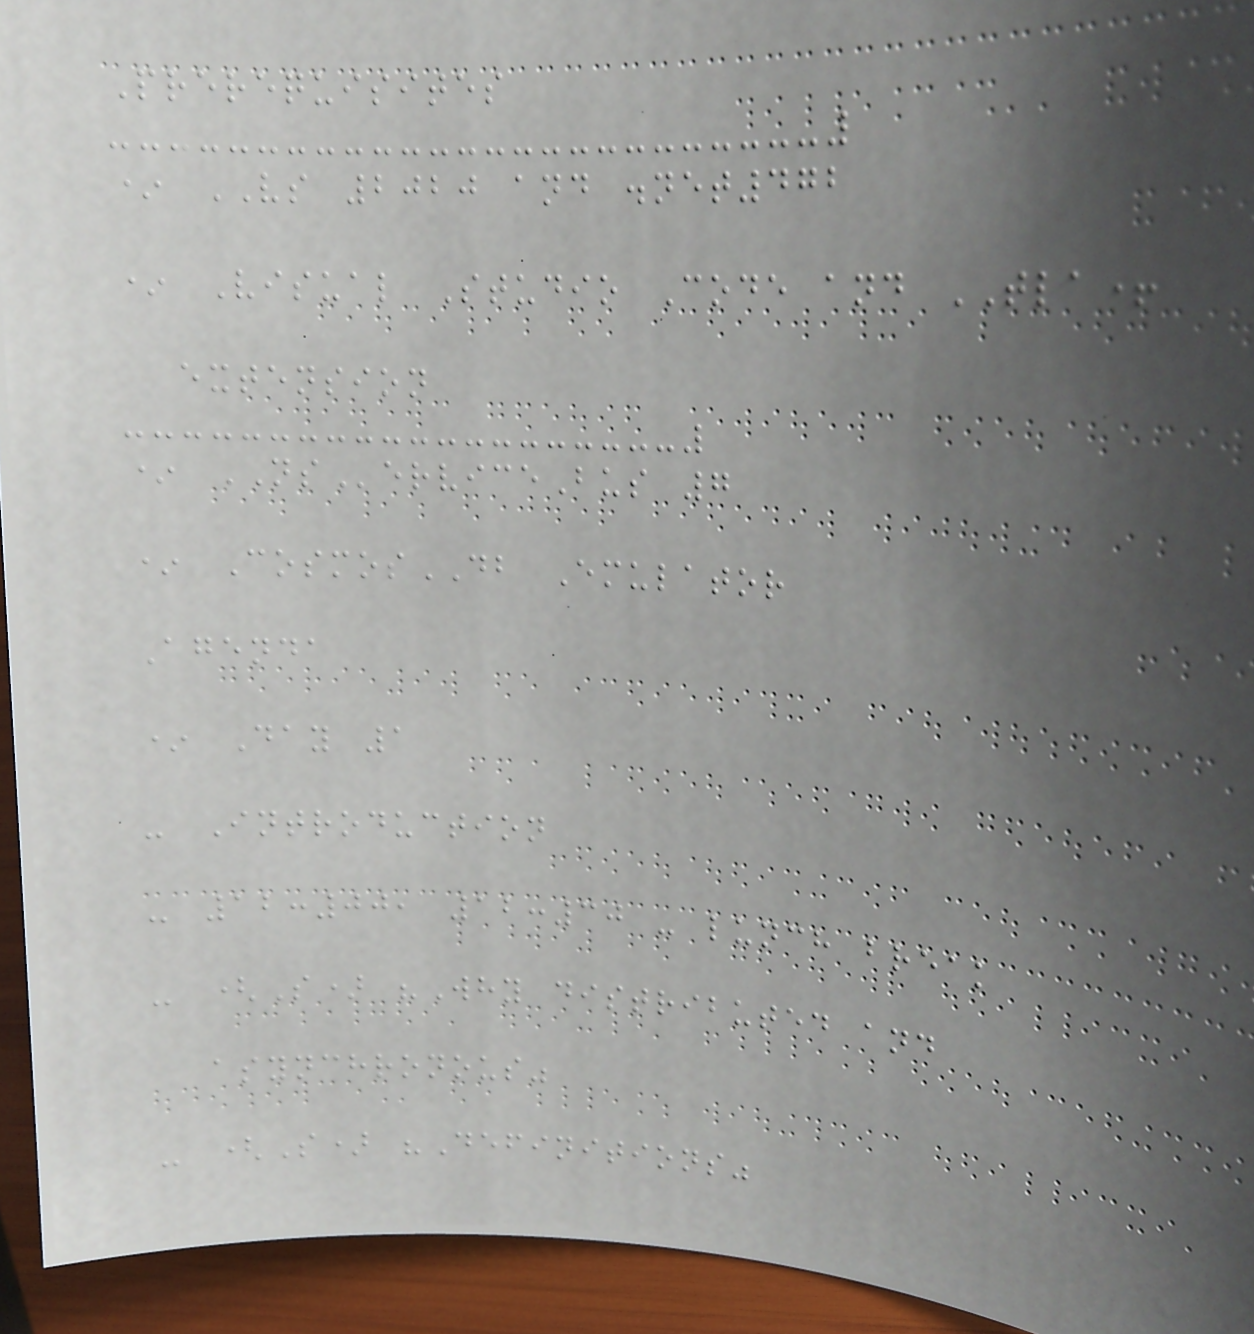Prerequisites
* VS 2020 and .net472
* Visual Studio Code and TLA+
extension
* NServiceBus 7
* CosmosDB Emulator
Agenda
* Day 1
- Introduction
- 12:00, 12:30 - lunch break
- (S) "Why distributed and
asynchronous"
- (S) "Definitions"
